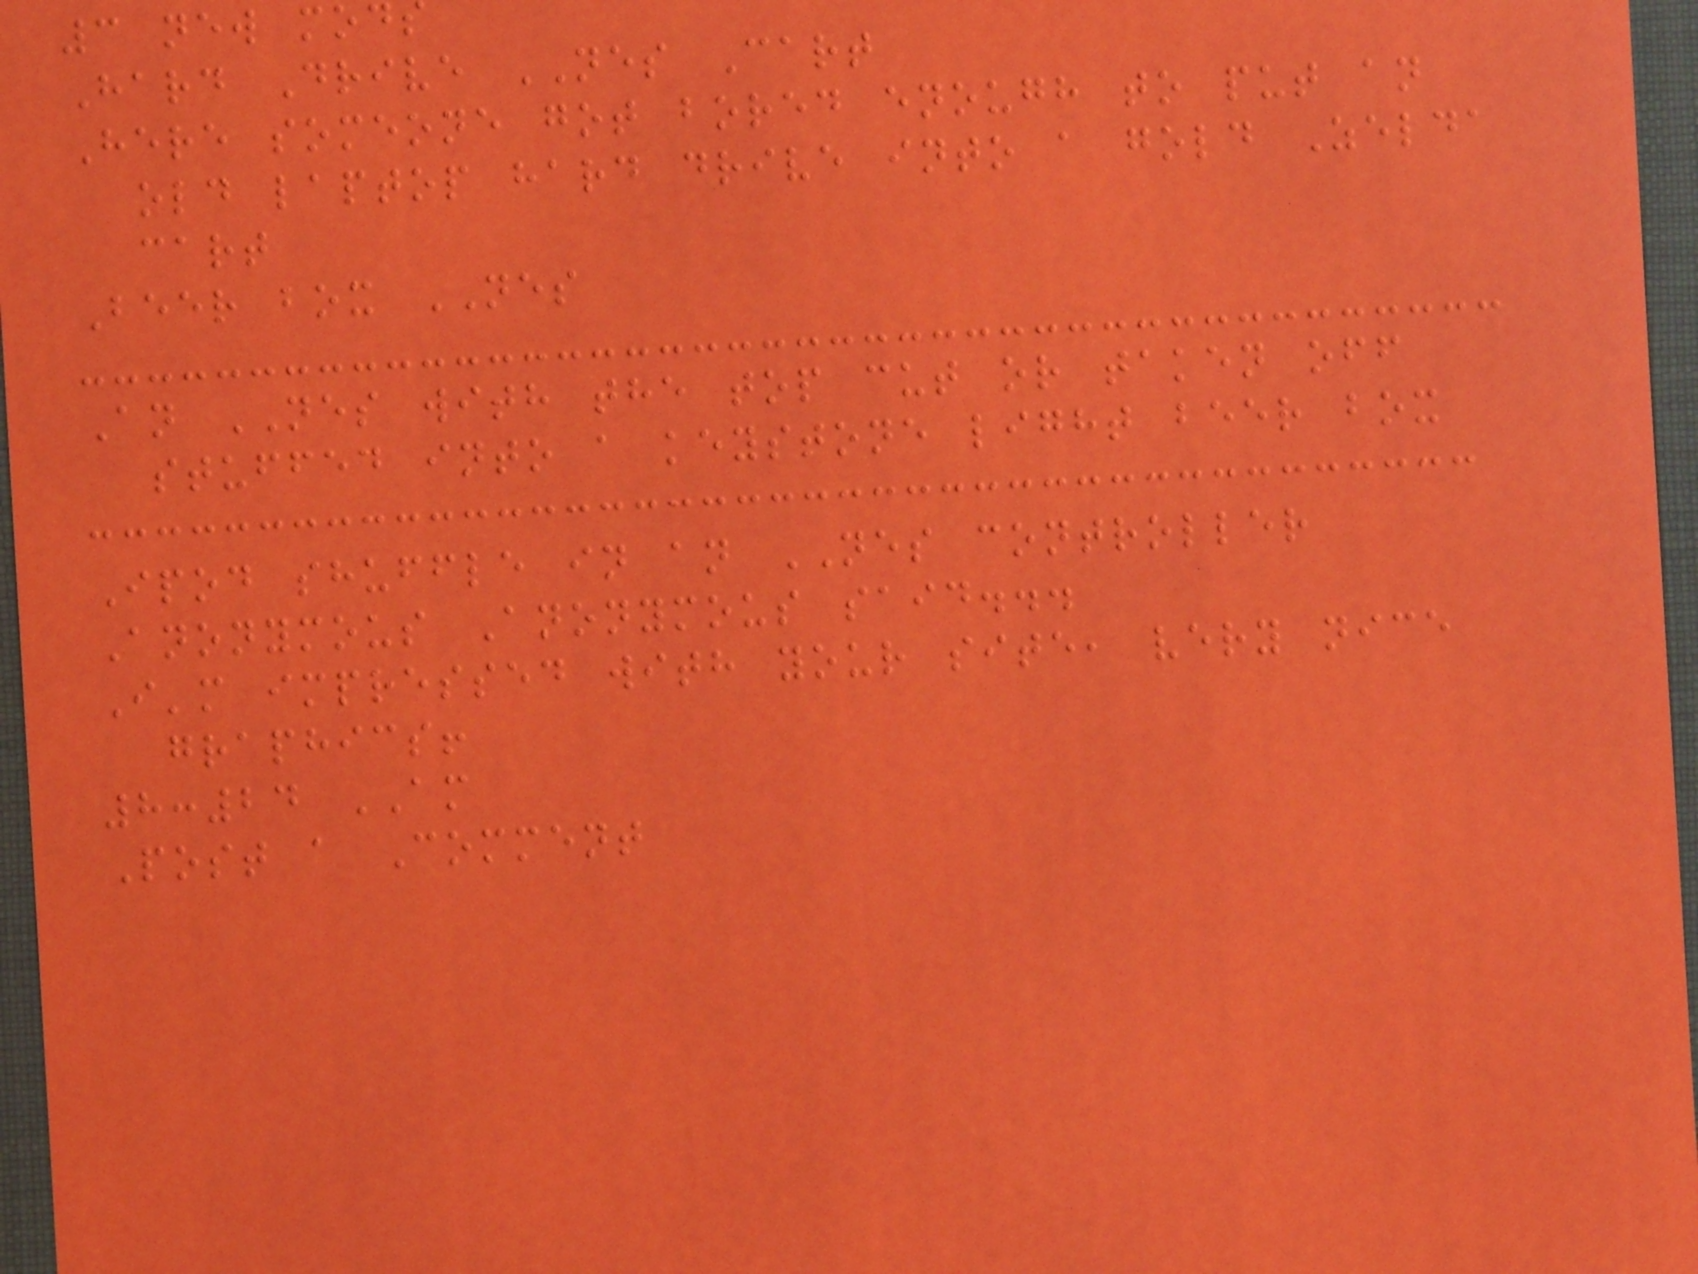3 new mod
Hard Drive NES Cart
Here someone got bored enough to put an
old laptop hard drive into a gold Zelda
cart
Beer box NES
An NES with the top cut or taken off
stuffed into a keystone light beer box
Ipod shuffle in an NES controller
Anonymous Anonymous said...
I'm impressed with your site, very nice
graphics!
8:24 AM
Post a Comment
